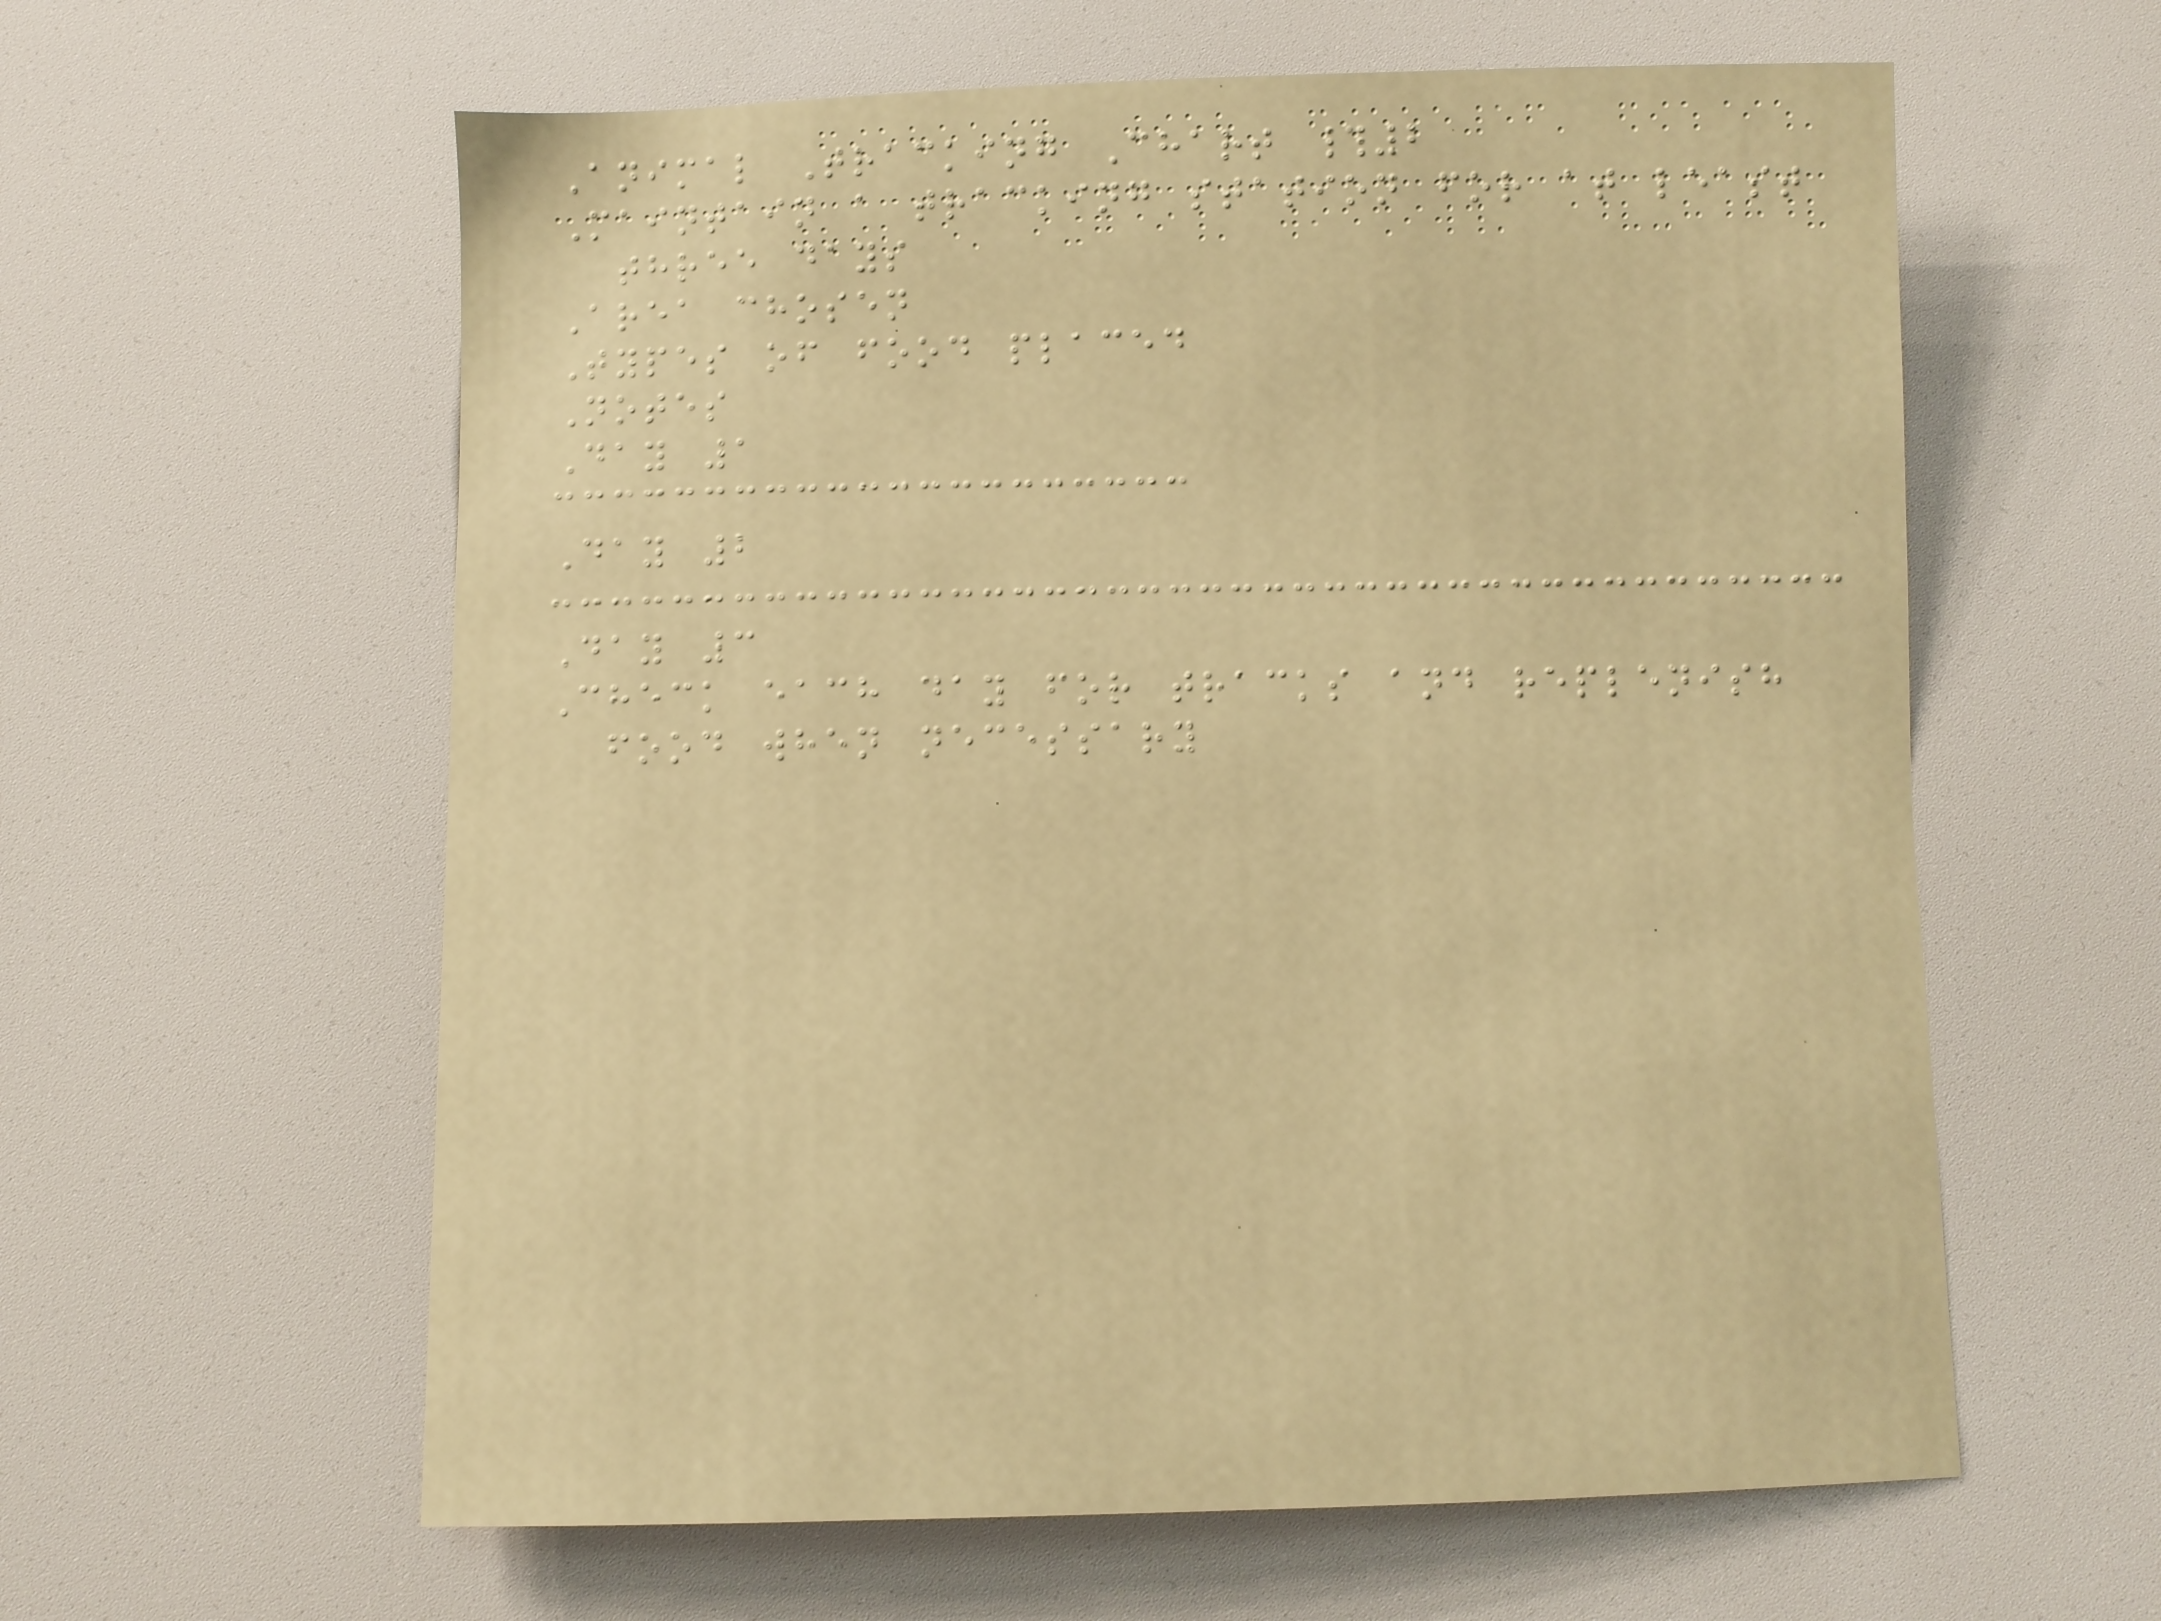Animal Tracking Chart #2
Maintain a tracking station for at least
three days
Area chosen
Types of food placed
Notes
Day 1
Day 2
Day 3
Check each day for tracks and replenish
food when necessary
